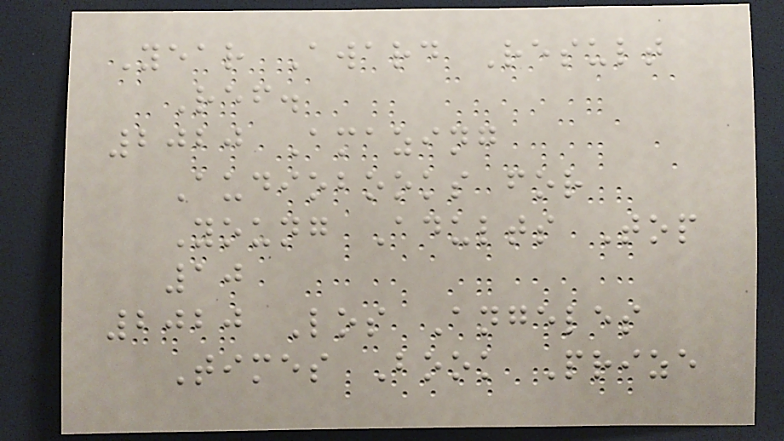Year Award Result
Ref.
2020 Amazing
Audiobooks for
Young Adults Top
10
2020 Los Angeles
Times Book Prize
